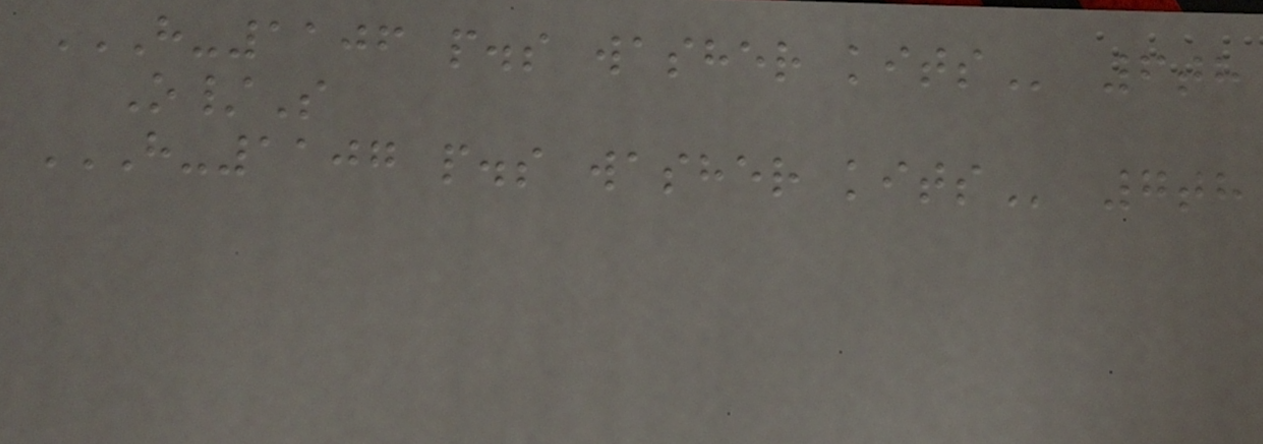H-1106 P.S WASHER KITS 6th
O/S
H-1107 P.S WASHER KITS 7th
